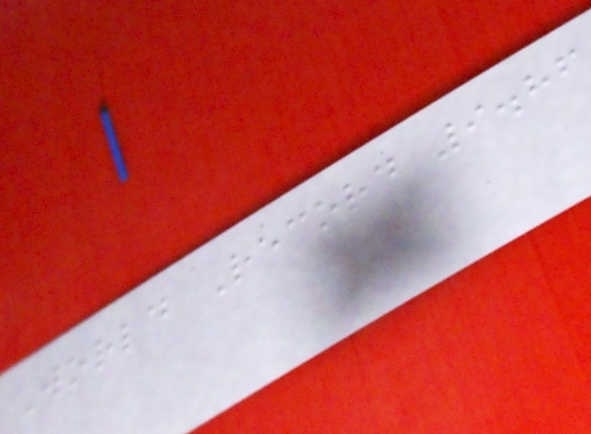World Record 9.86
